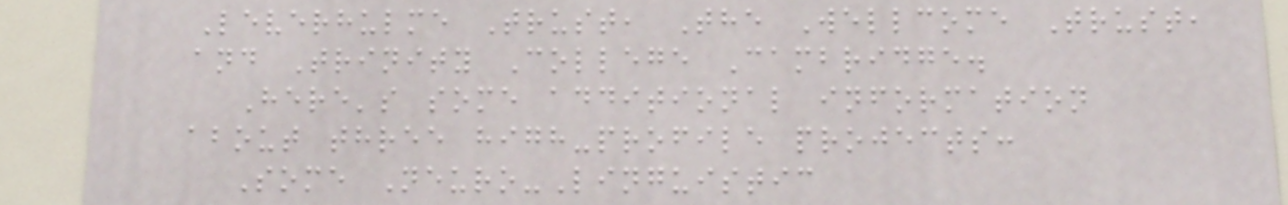Leverhulme Trust, The Wellcome Trust,
and Trinity College Cambridge.
Here's some additional information
about three high-profile projects:
Some Neuro-Linguistic
